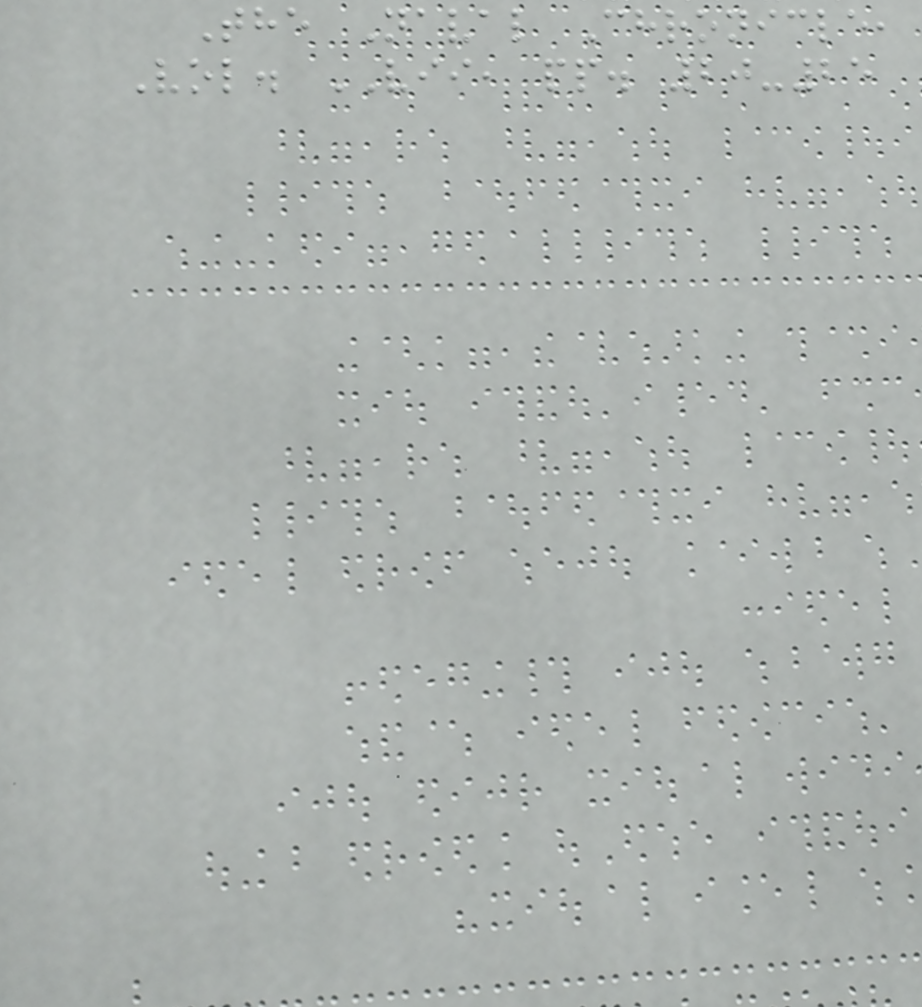The Naval Chronicle,
Vol. VII, pp. 20-25
